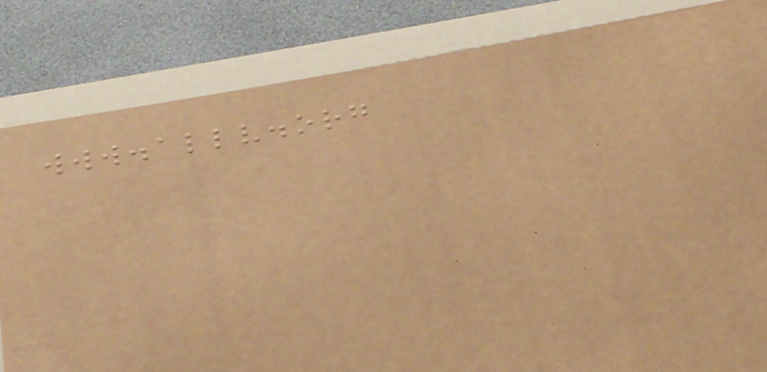www.allv.org
